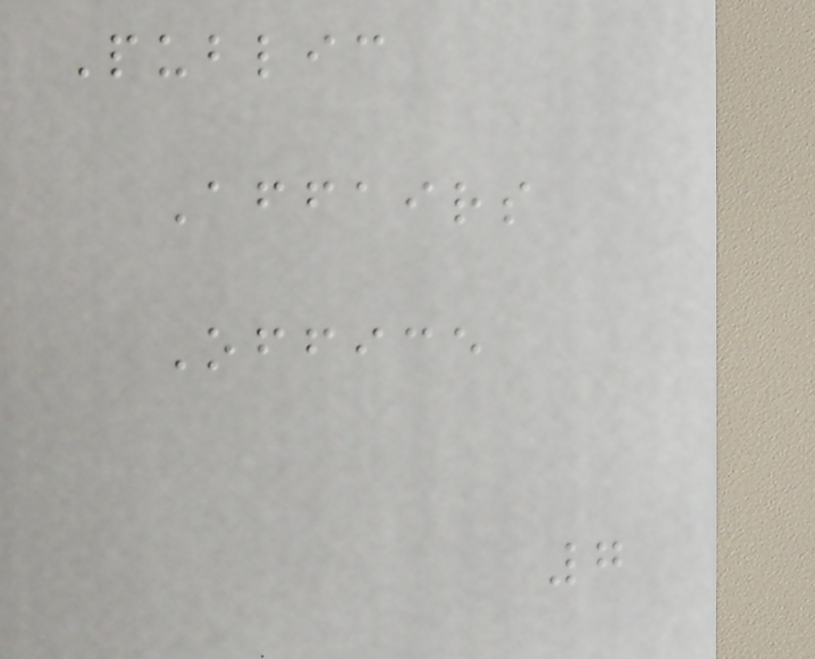Public
Affairs
Office
7
